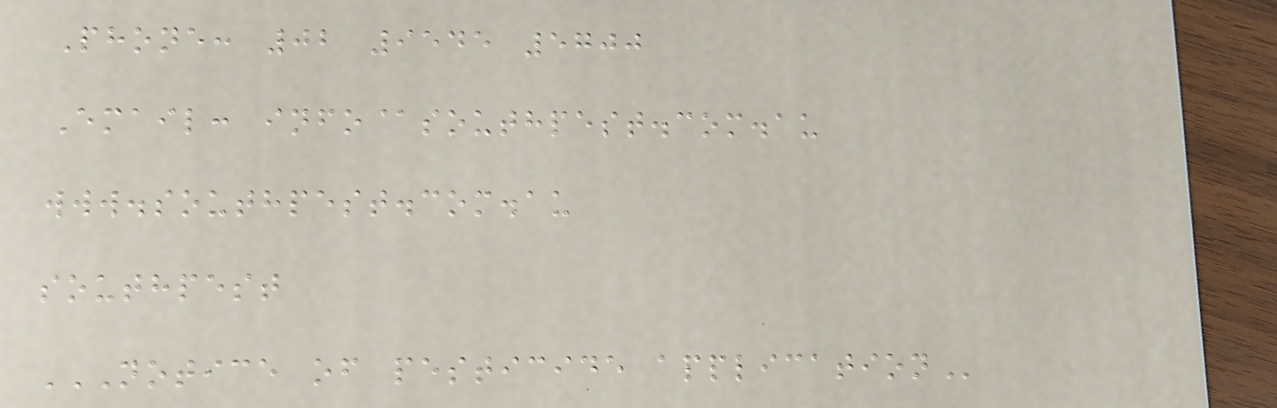Phone: 02 9545 5700
Email: info@southpest.com.au
www.southpest.com.au
southpest
NOTICE OF PESTICIDE APPLICATION
